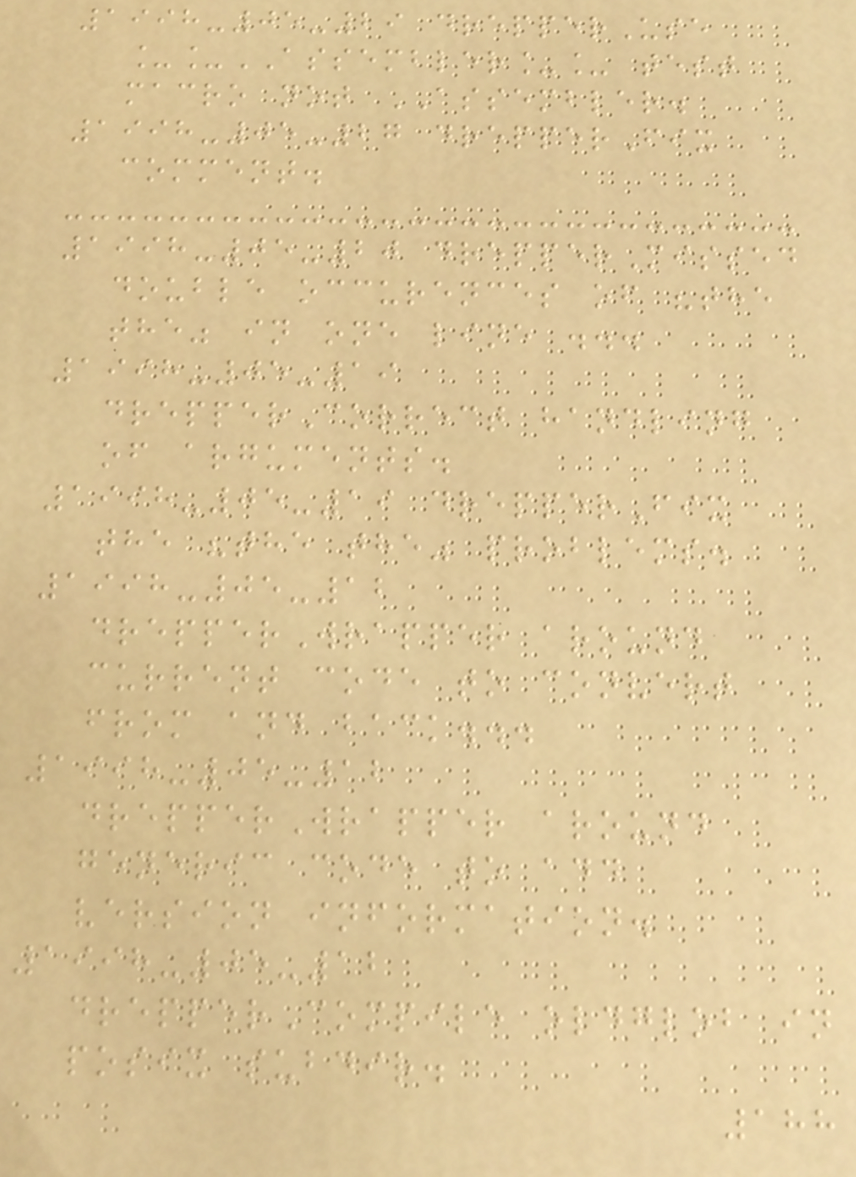1998-05-29 drepperUse
__ASSEMBLER__ test
macro not ASSEMBLER.
1998-05-27 drepperFix
comment.
1998-05-20 drepperMissed
double occurences of "the
the" in one line ...
1998-05-19
drepperCorrect handling
of arguments.
1998-05-19 drepperFix
the "the the" problems.
1998-05-12
drepperWrapper around
current code to convert
from and back...
1998-05-12
drepperWrapper around
generic code to add
version information.
1998-05-12
drepperCompile oldglob in
posix subdir.
188
